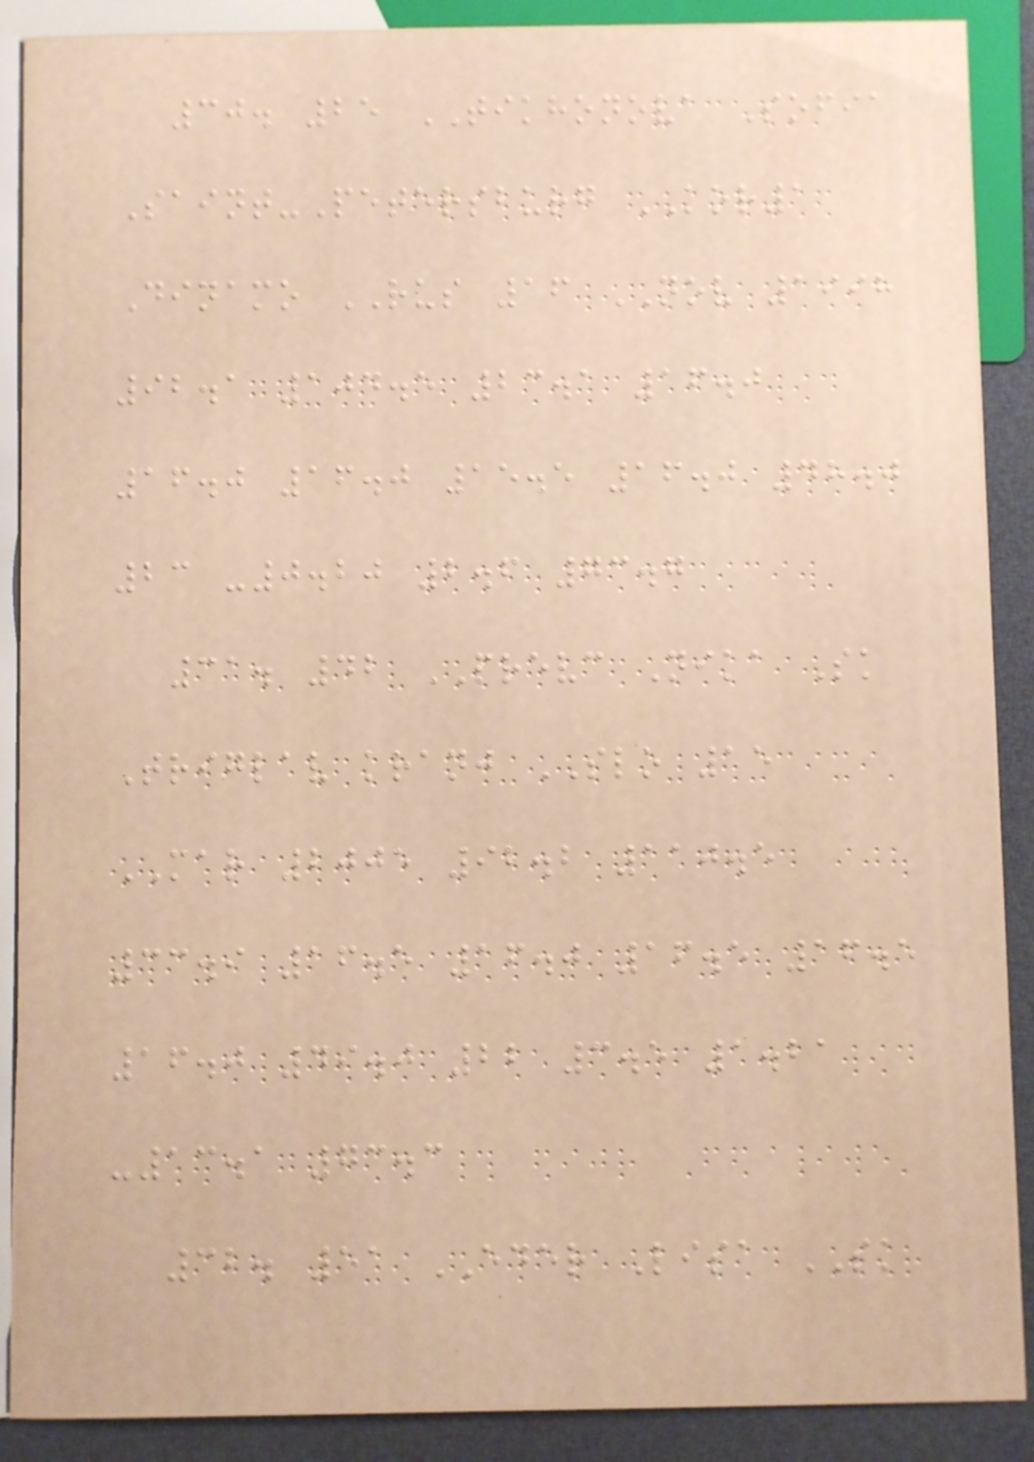30. 25 TIKHONOVA Sofia
Saint-Petersburg KOR1
Dinamo RUS 16 NOV 1998
92.1 104.5 23.1 16.0
16.0 16.0 15.5 16.0 48.0
23 -0.20 2.6 73.7
31. 42 PREVC Nika Sk
Triglav kranj SLO 15
MAR 2005 92.2 110.5
33.9 16.5 16.0 16.5 16.5
16.0 49.0 22 3.5 1.21
-13.1 73.3
32. 51 EDER Lisa SK
